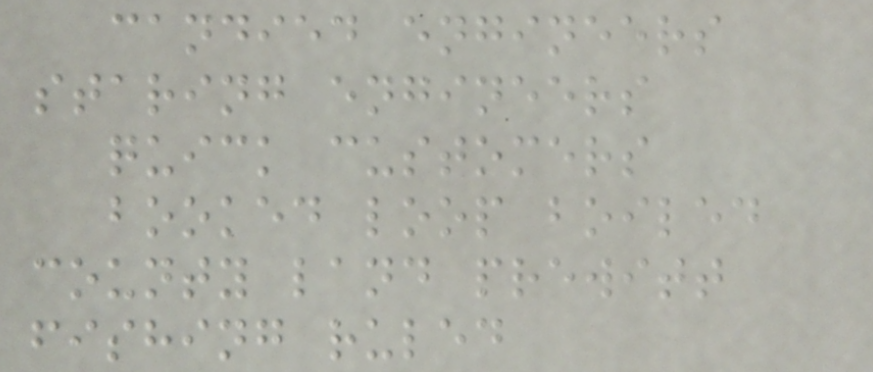candied engineers
staring engineers
quick customers
booked loop boiled
county land prewitt
fishing ruled
